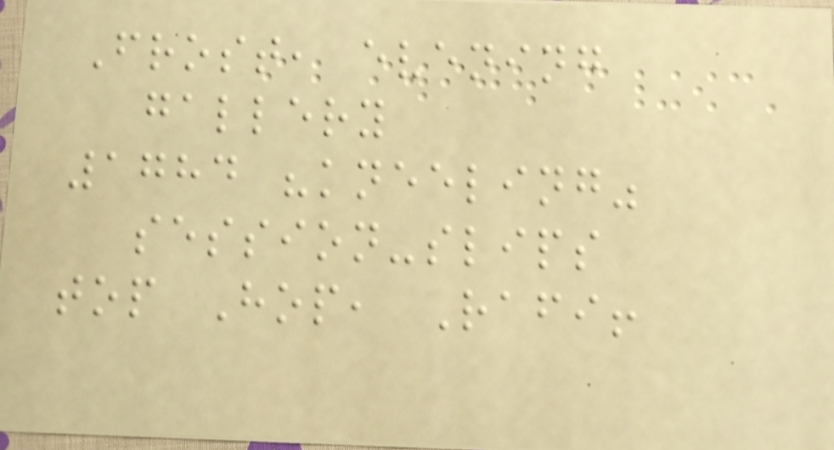Frost, evening
gallery
1784 "kneeling"
session-slips
top Hop, Rafi!
